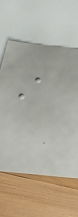A
